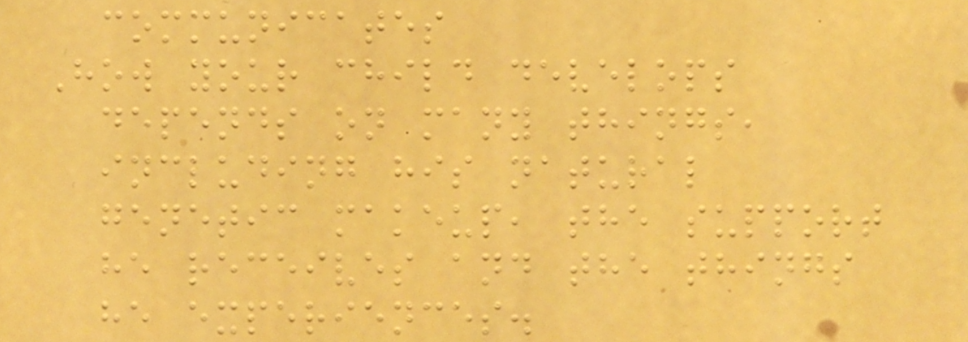communicates
How your child develops
depends on many things,
including his natural
genetic makeup, the support
he receives and the things
he experiences.
